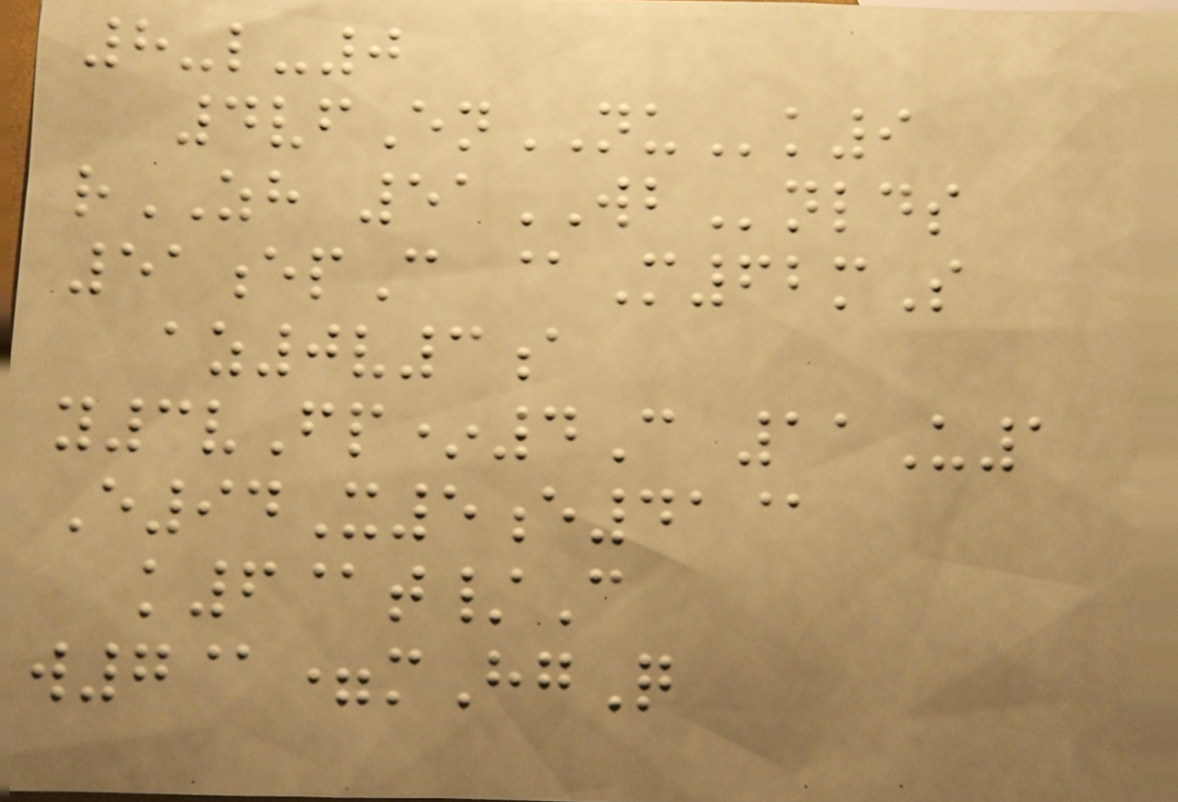8-l-0
4vfEnNUk9
rZH 51WBnlds
51epC @M62mS
az0v3a
y3vFp*4C 11U1
E94X5e41@
k6@t/C
w7@=mHgQ
